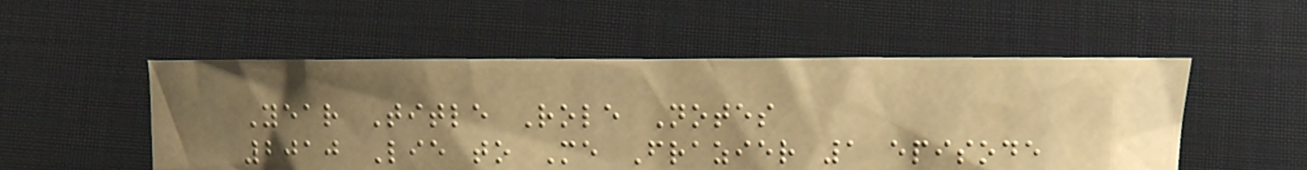Year Title Role Notes
2010 Lie to Me Frazier 1 episode
